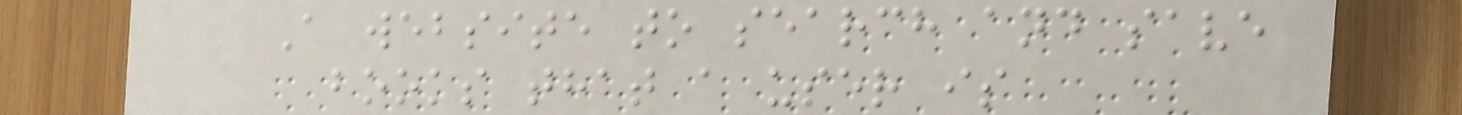A website to search and save
books that a user is
